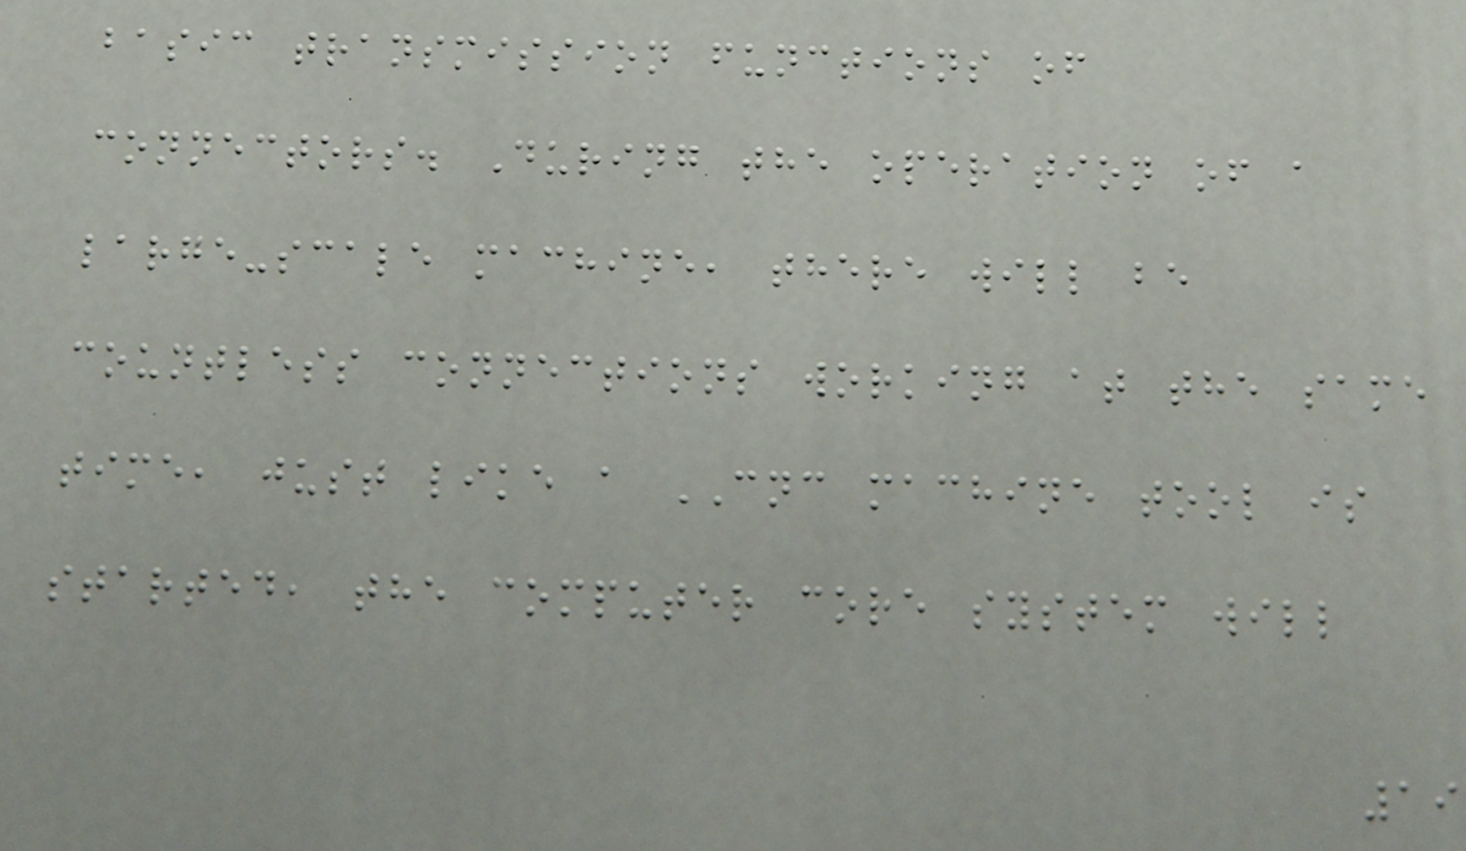basic transmission functions of
connectors. During the operation of a
large-scale machine, there will be
countless connections working at the same
time, just like a CNC machine tool is
started, the computer core system will
19
